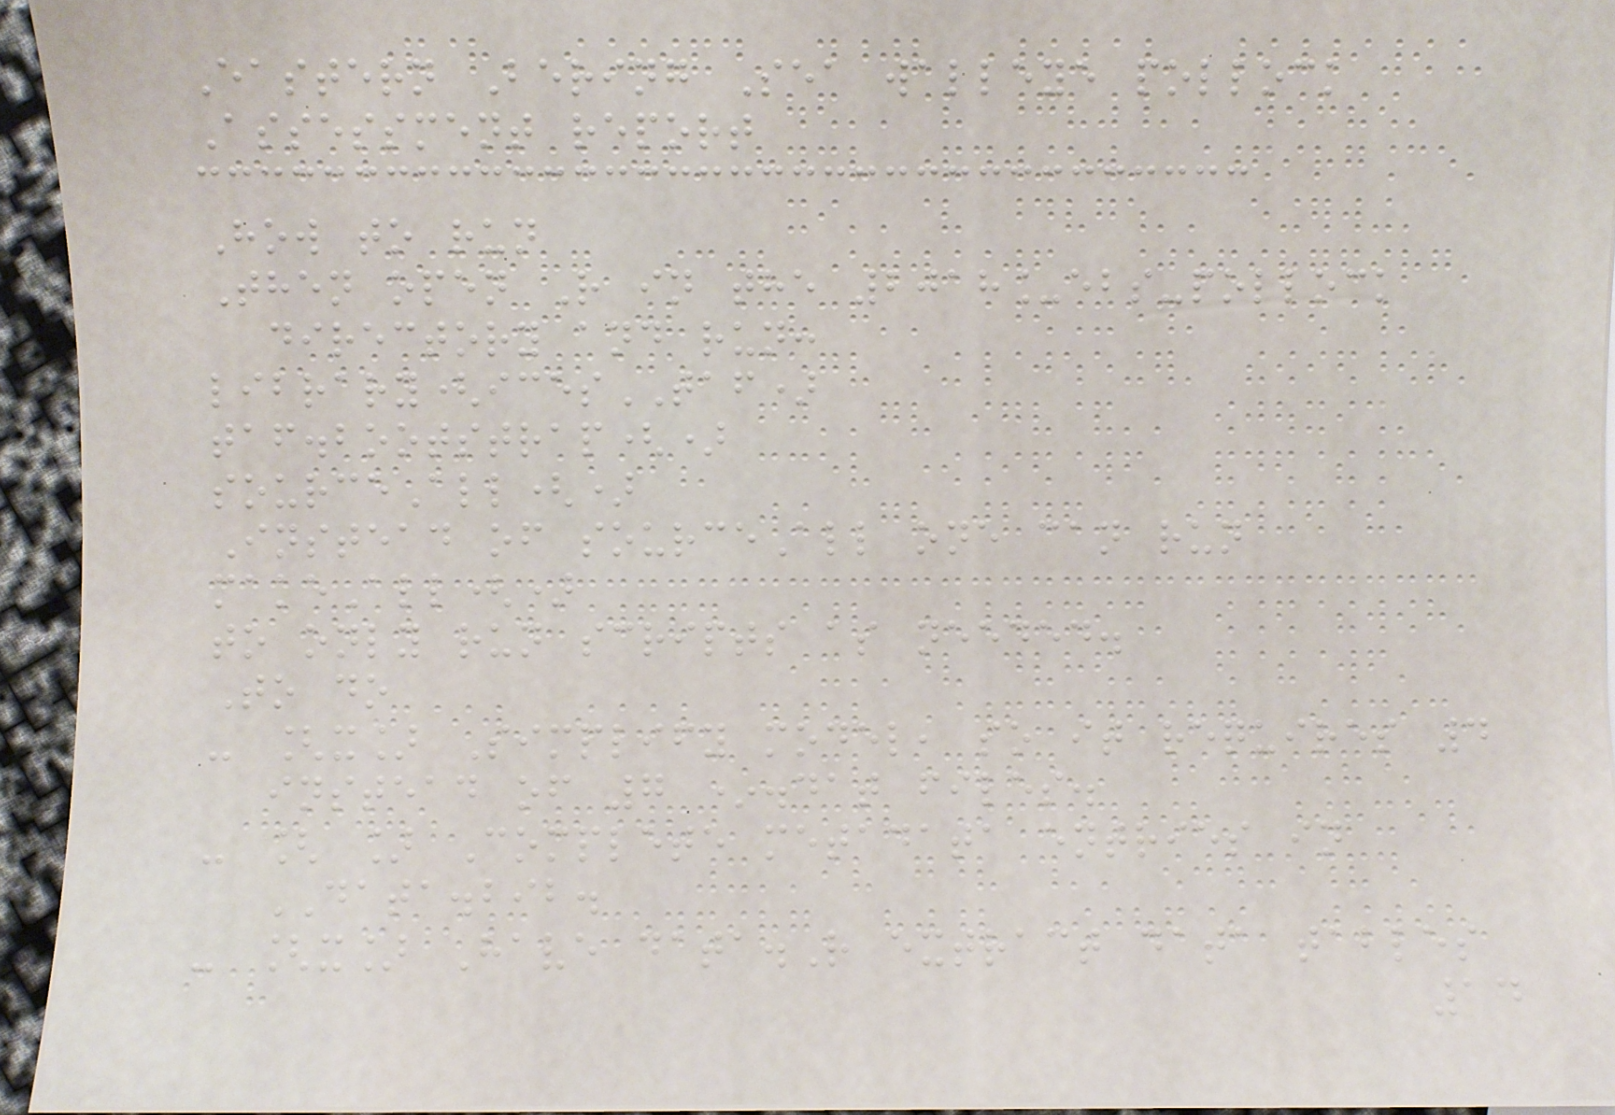Eastern Bering Sea walleye pollock
Assessment report
How to run
Then open R in the 2018_ebs-pollock
directory and run:
library(icesTAF)
taf.bootstrap()
sourceAll()
Instead of sourceAll one can run
makeAll()
to only run scripts as needed.
To do
- [x] Simplify model, so it requires 4
instead of 7 *.dat files.
- [ ] Complete metadata entries in
DATA.bib.
- [x] Have data.R extract data tables
14
